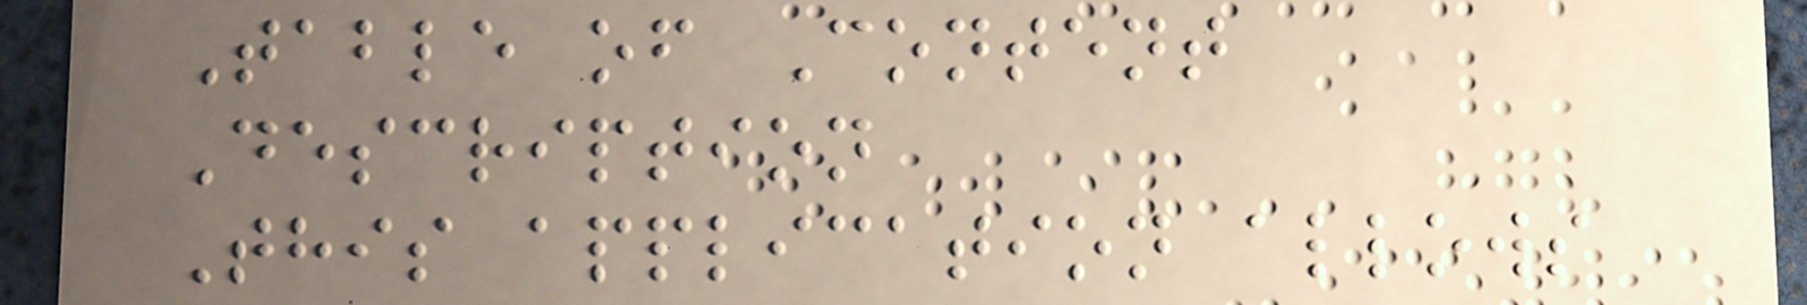Table of Content
Description
This application allows
